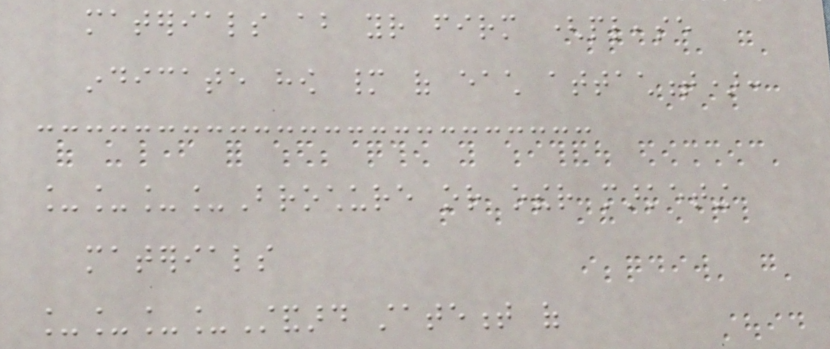materials about your firm (please
indicate how many of each attachment):
____Brochure or other marketing
materials
____Standard statement of
